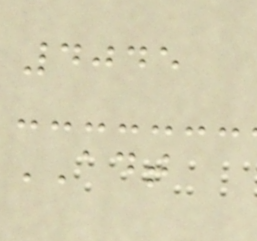4045
ADT
